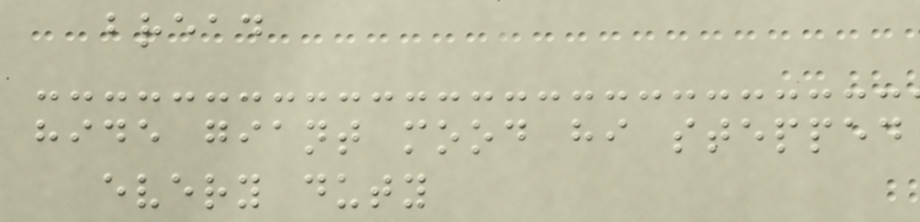bread
hide giant mood hi stepped
every duty
